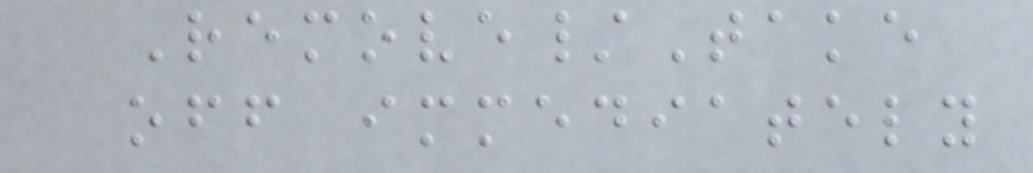Remove/Take
off immediately
